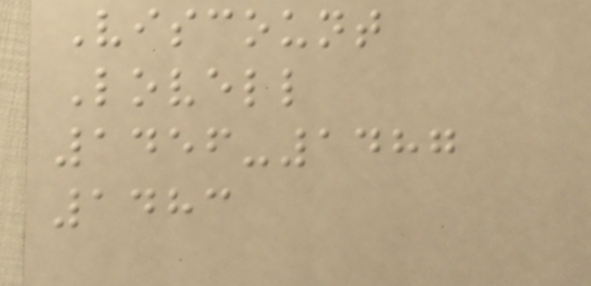Viscount
Lovell
1456-1487
1483
